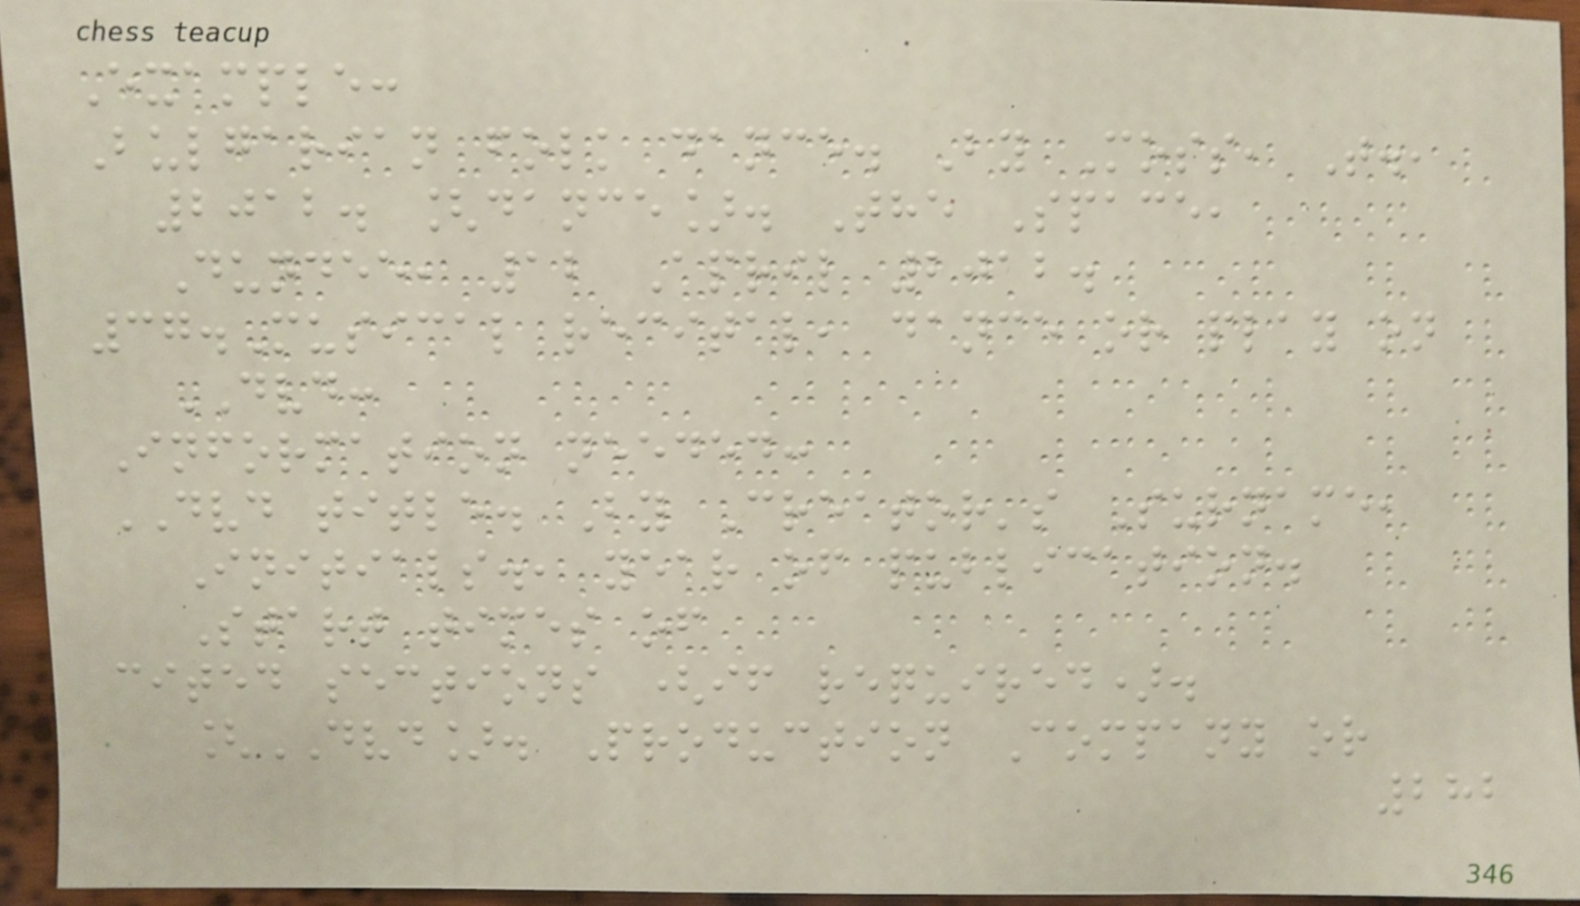Example:
Bulgarian folk dance. By Moss, T.,
2012. [dance]. The Space,
Dundee, 12 April 2012.
37.Musical recital, dance or play on
DVD:
Information needed:
DVD title. By Creator's Surname,
Initials., year of publication.
Start times of
cited sections (if required).
[DVD]. Production Company or
282
